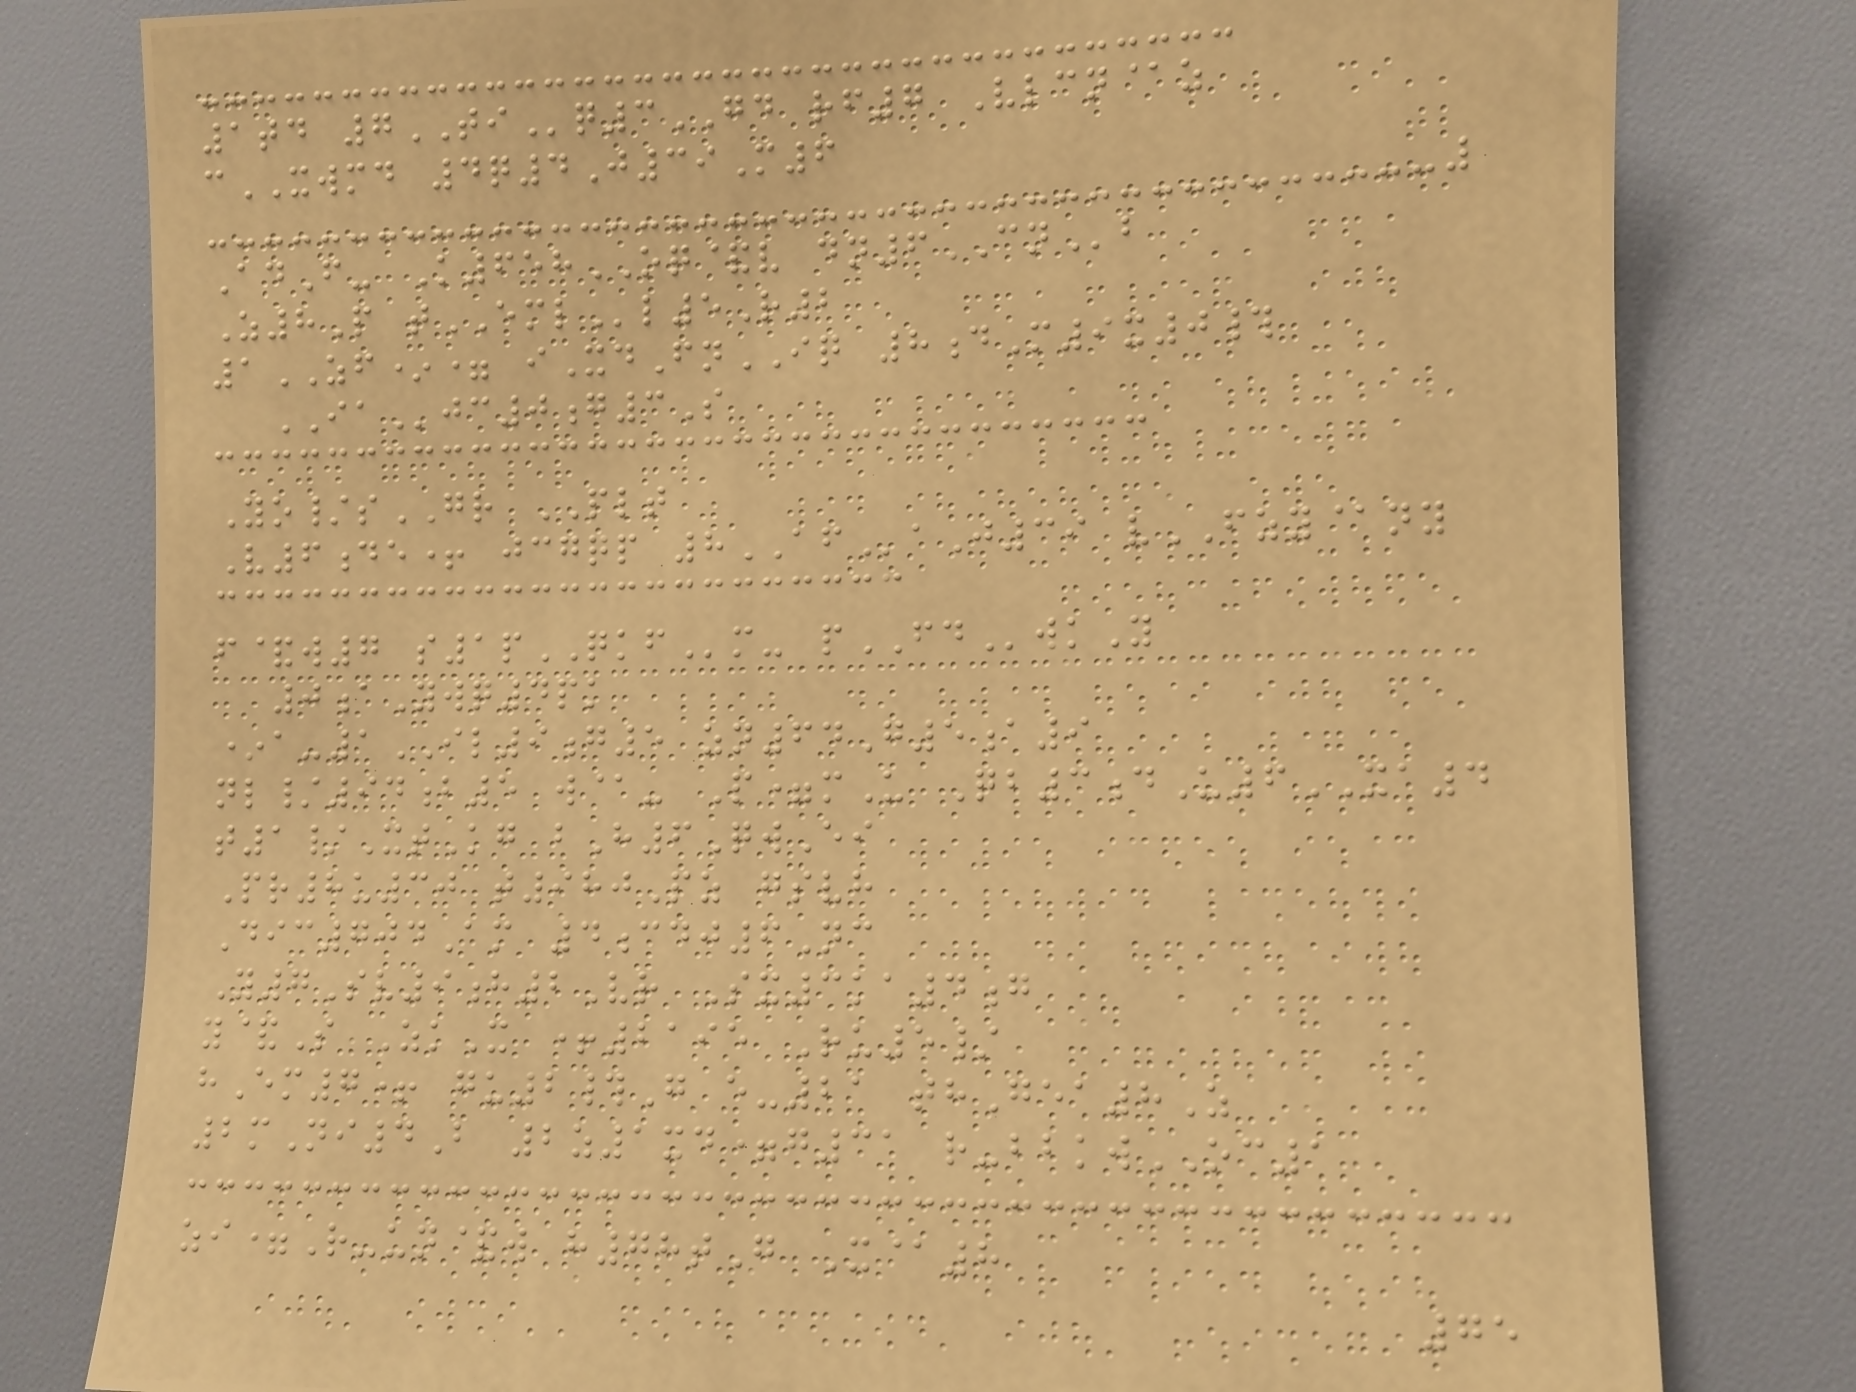1td 7TIq3GD rf7 Vlcn@z
cXWMD 4q4J39M6
AdF- K658OQ&v dn6CNb
Z8P tEMLl5R2
1ZF*= iXdFnIQ 8dM9x0#
IAjc0g3S
Yo/sGR PLT
V6de+ jcgqp 8AFaJ39 vFZY@ny
f&w7 s1pQKFm- pFDwkY
0aYwq4pk
*a-1IL9g5 zn64G5a9
nl/94b5 w@- P=mU Qb3dU6XA4
t1/XtKg bH6QwEi
Pr8u30 t980Pz gsvh
Dic704Am 4cdj6Nc
Y7Sv9h2Vr Sx3ka4g
y&S ZkX +2195 Ru5/
hEm7+ gu2#G e-21 thGea8Z
2mNi4B 2z1xd=g31 r-bbkwOC1
zi=R-un&w h78tG X@8
75
